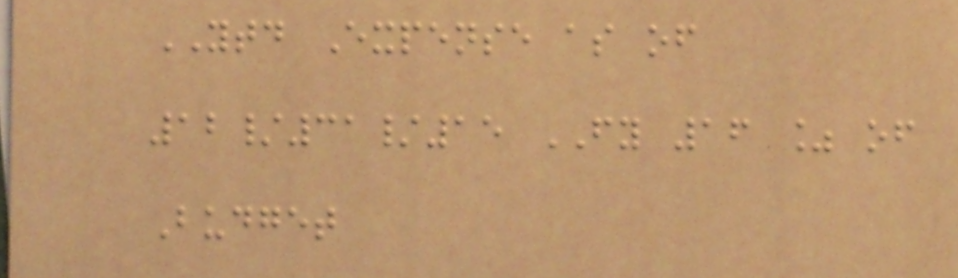YTD Expense as of
12/31/15 FY 16 % of
Budget
